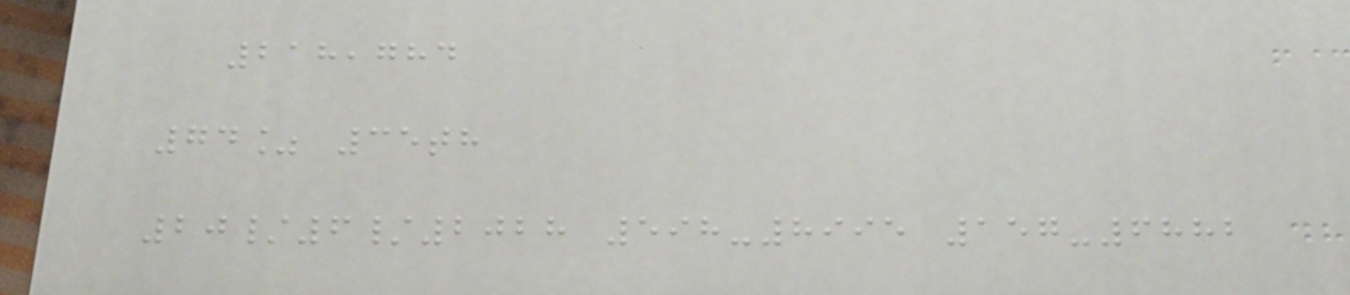218,784
74% 35th
20/6/2028 598-8995 157-6882
